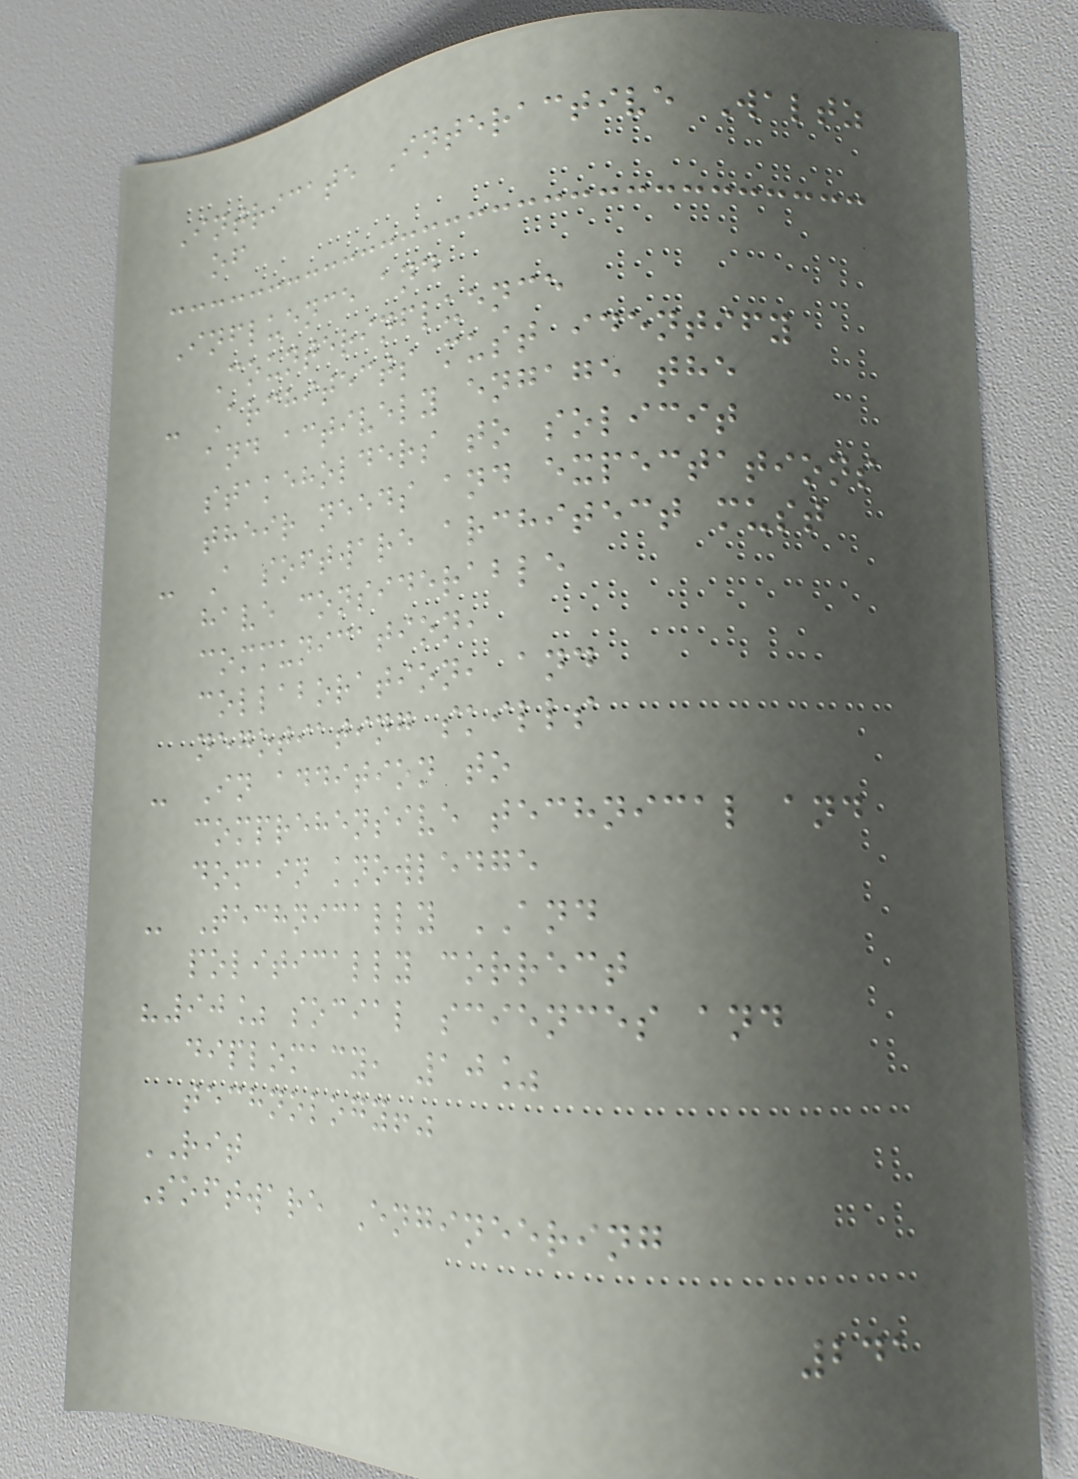Intricate Interactive Waltz
of
Influence and
Counterinfluence
- Architects must identify
and actively engage the
stakeholders to solicit
their needs and expectations
- A software architect must
have considerable
communication,
collaboration, and
negotiating skills
- In addition to
comprehensive technical and
domain knowledge
- Technically AND
politically correct
"90% social sciences and
diplomacy, 10%
technology!"
RIT
Software Engineering
241
